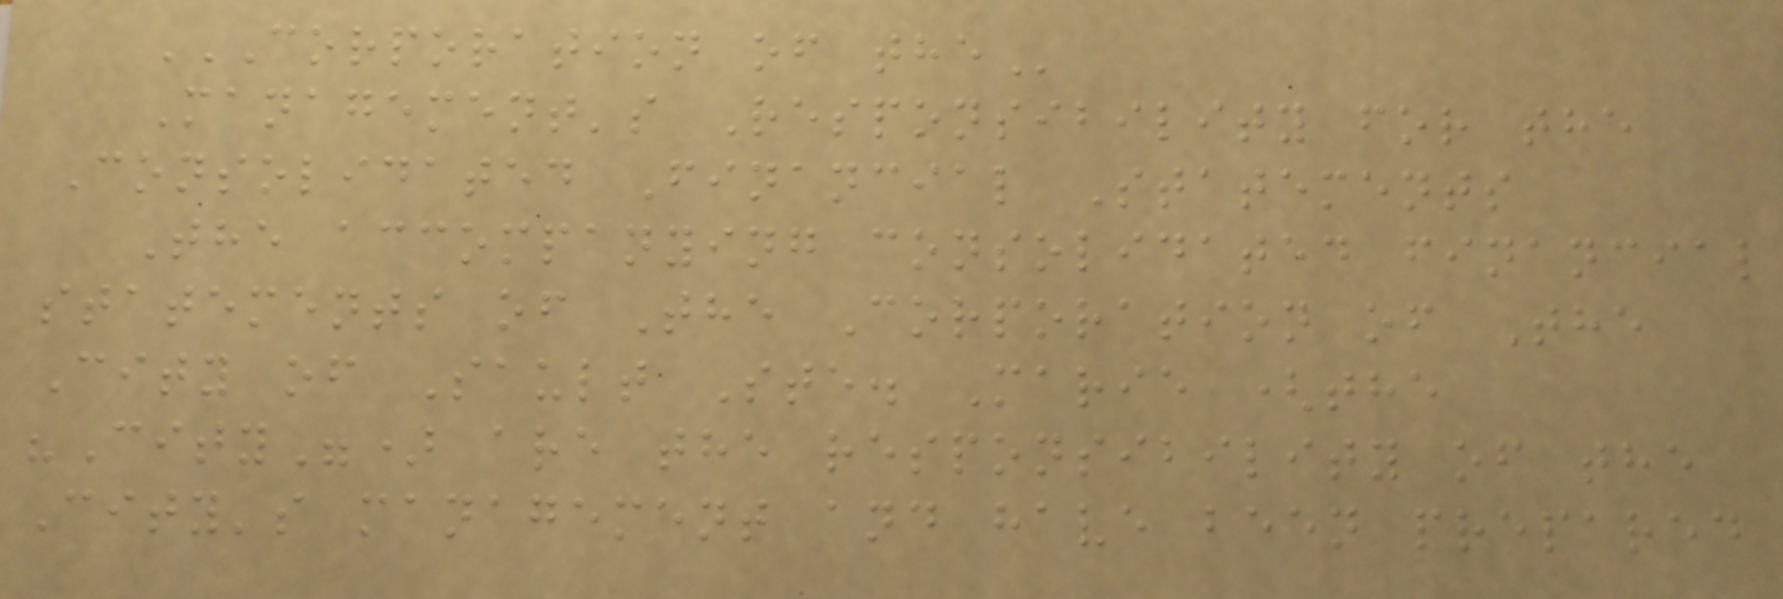CORPORATION OF THE
Management's Responsibility for the
Consolidated Financial Statements
The accompanying consolidated financial
statements of The Corporation of The
City of Sault Ste. Marie (the
"City") are the responsibility of the
City's management and have been prepared
